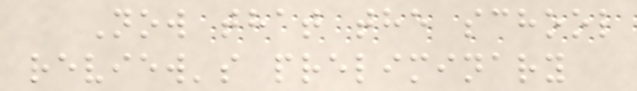Now that the school
review's preliminary
